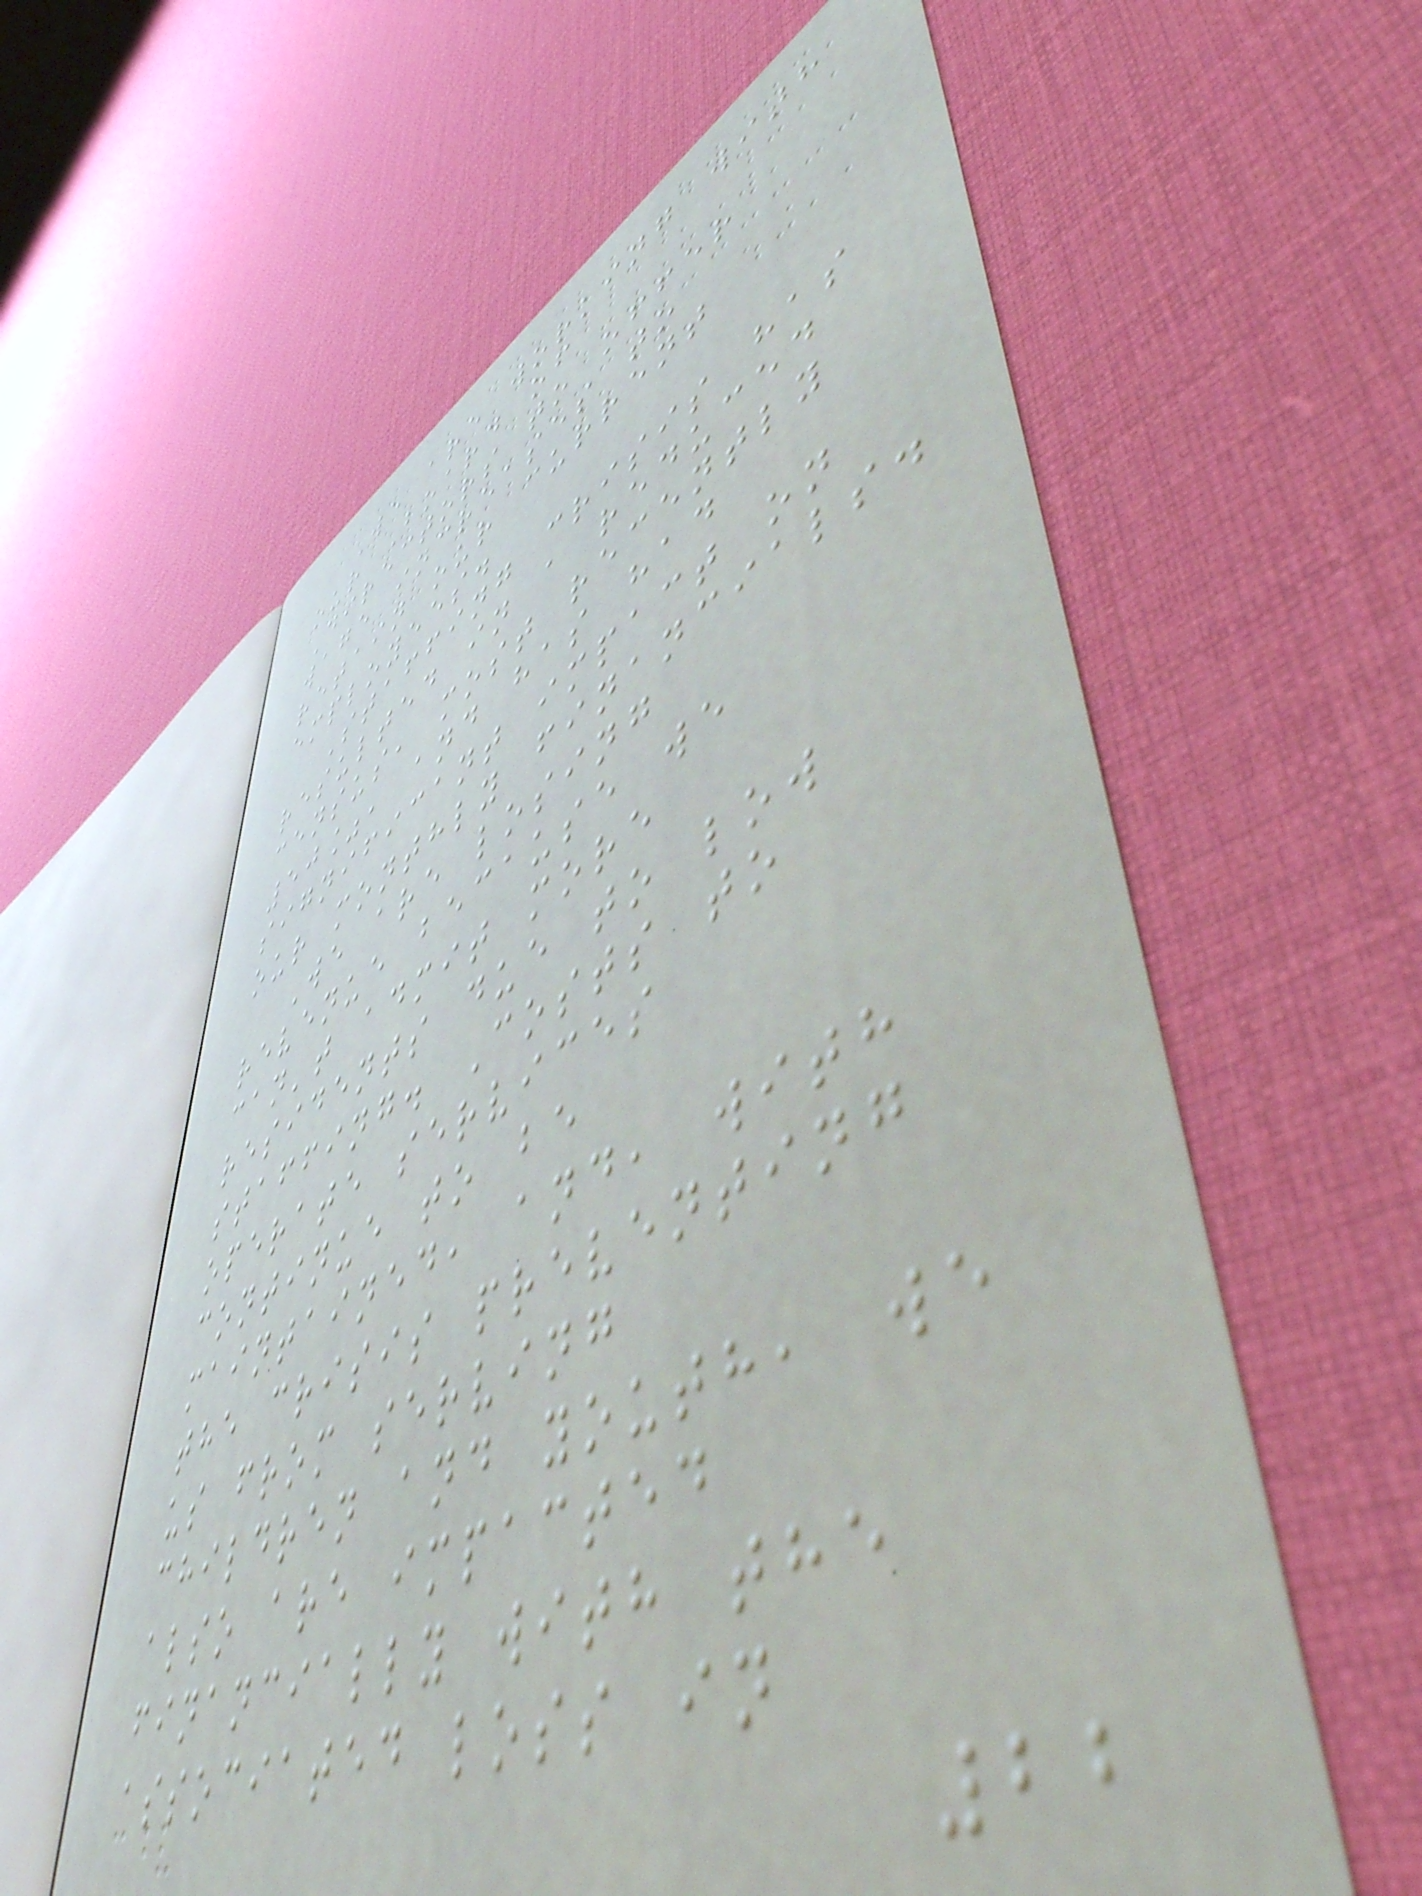We are working with
our Board of
Directors to offer
wage increases to
retain our current
employees.
Staffing crisis has
resulted in a reduced
census, most recently
50%, and has had
significant impact on
our monthly financials.
We are losing
revenue because we
can't admit more
residents due to low
staffing. Costs to
operate services
continue to be
maintained, and, with
the crisis preventing
us from serving
children and youth, we
also are impacted
financially with the
associated loss in
22
